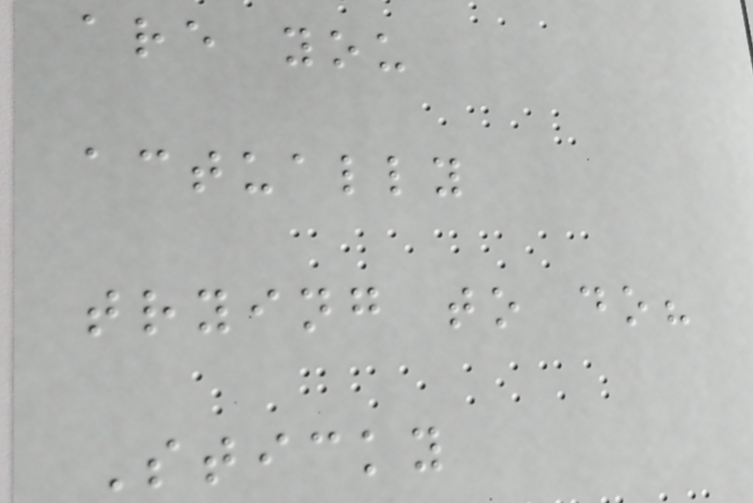are you
actually
trying to do?
Sticky
